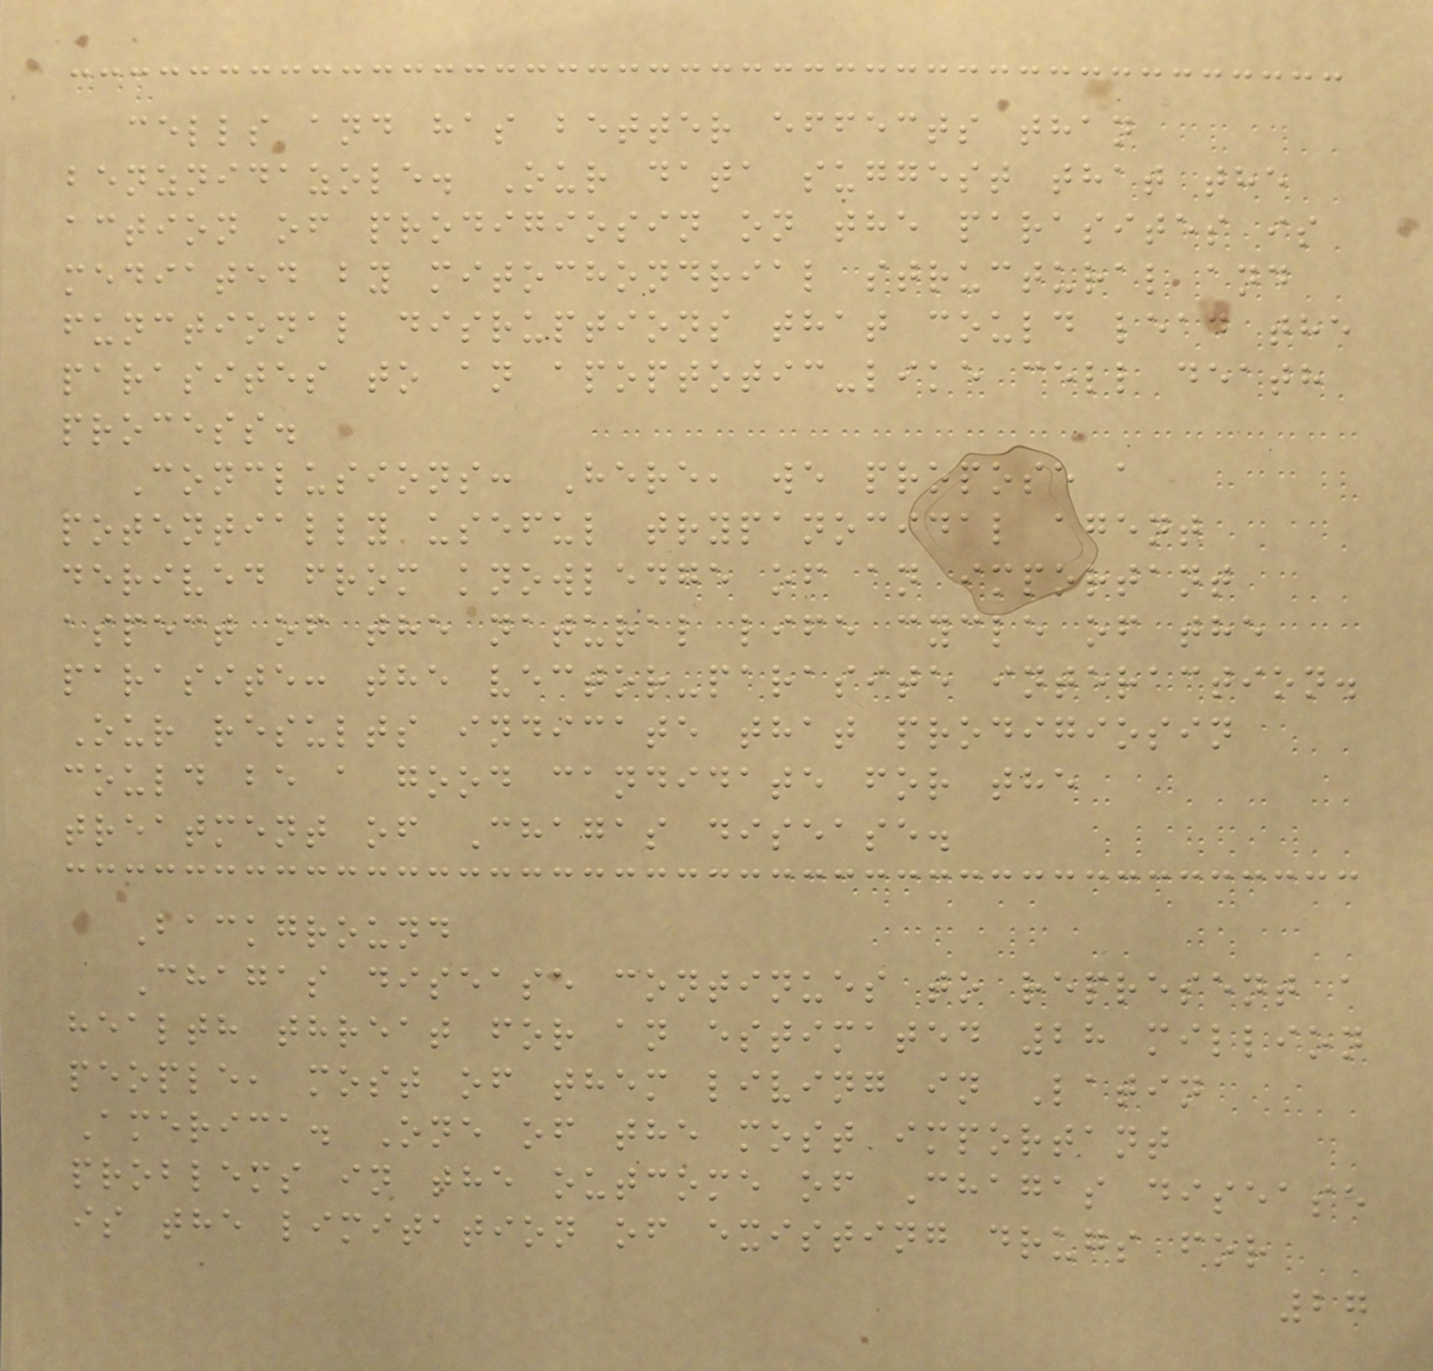cells and has better effects than
benznidazole. Our data suggest that the
action of prodigiosin on the parasites is
mediated by mitochondrial structural and
functional disruptions that could lead the
parasites to an apoptotic-like cell death
process.
Conclusions: Here, we propose a
potentially useful trypanocidal agent
derived from knowledge of an important
aspect of the natural life cycle of the
parasite: the vector-parasite interaction.
Our results indicate that prodigiosin
could be a good candidate for the
treatment of Chagas disease.
Background
Chagas disease continues to represent a
health threat for an estimated 28 million
people, most of them living in Latin
America. One of the most important
problems in the outcome of Chagas disease
is the limitation of existing drugs for
27
